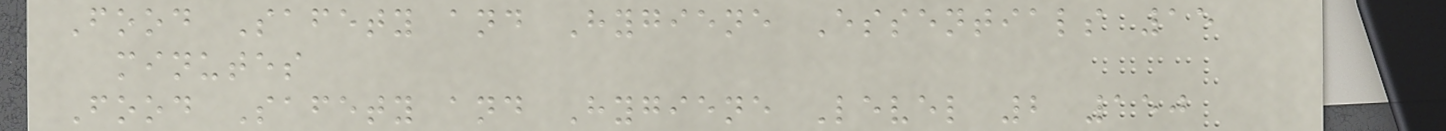Food Safety and Hygiene Essentials 15
minutes
Food Safety and Hygiene Level 2 150
